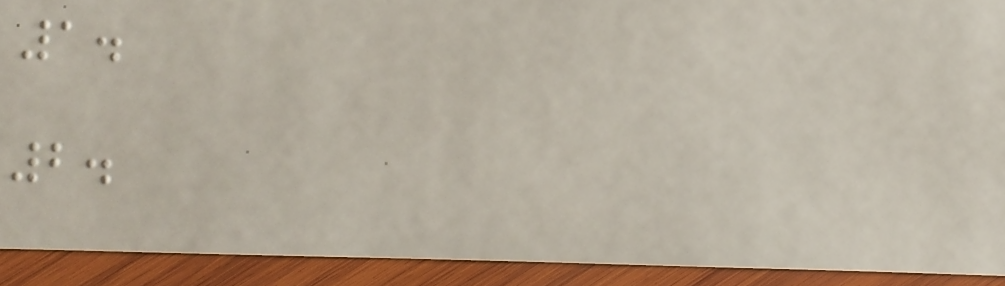1.
2.
